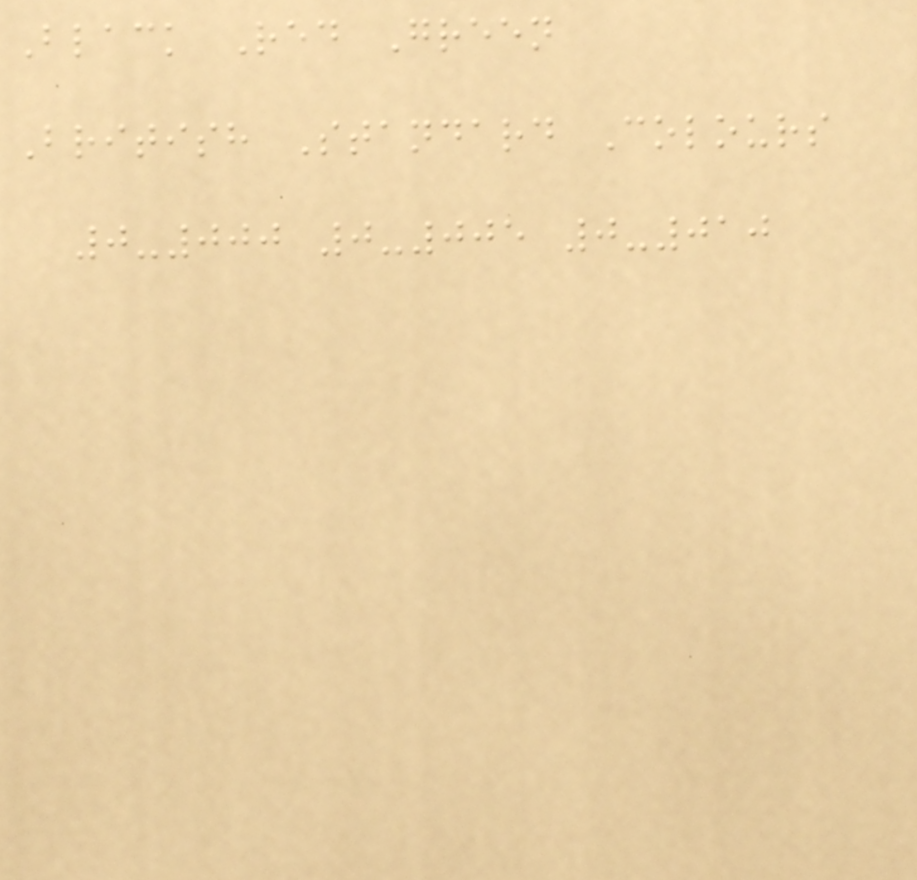Black Red Green
British Standard Colours
0-000 0-005 0-010
